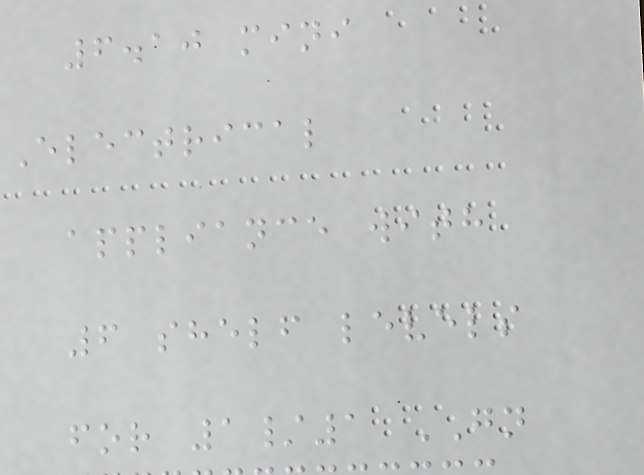6.10 mini
Electrical
appliance with
6 shelf levels
for 1/1 GN
